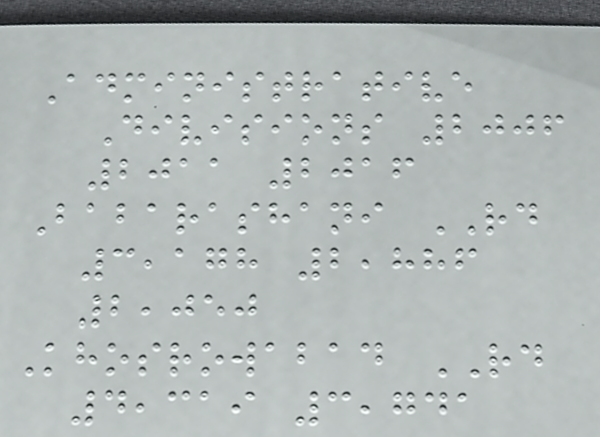Administrative
Divisions 2006
2011 2016
Babarashani RD
3,178 2,886
2,050
Khosrowabad RD
4,319 3,741
